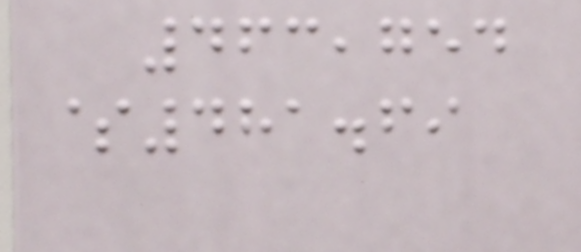463,754
$481.69
